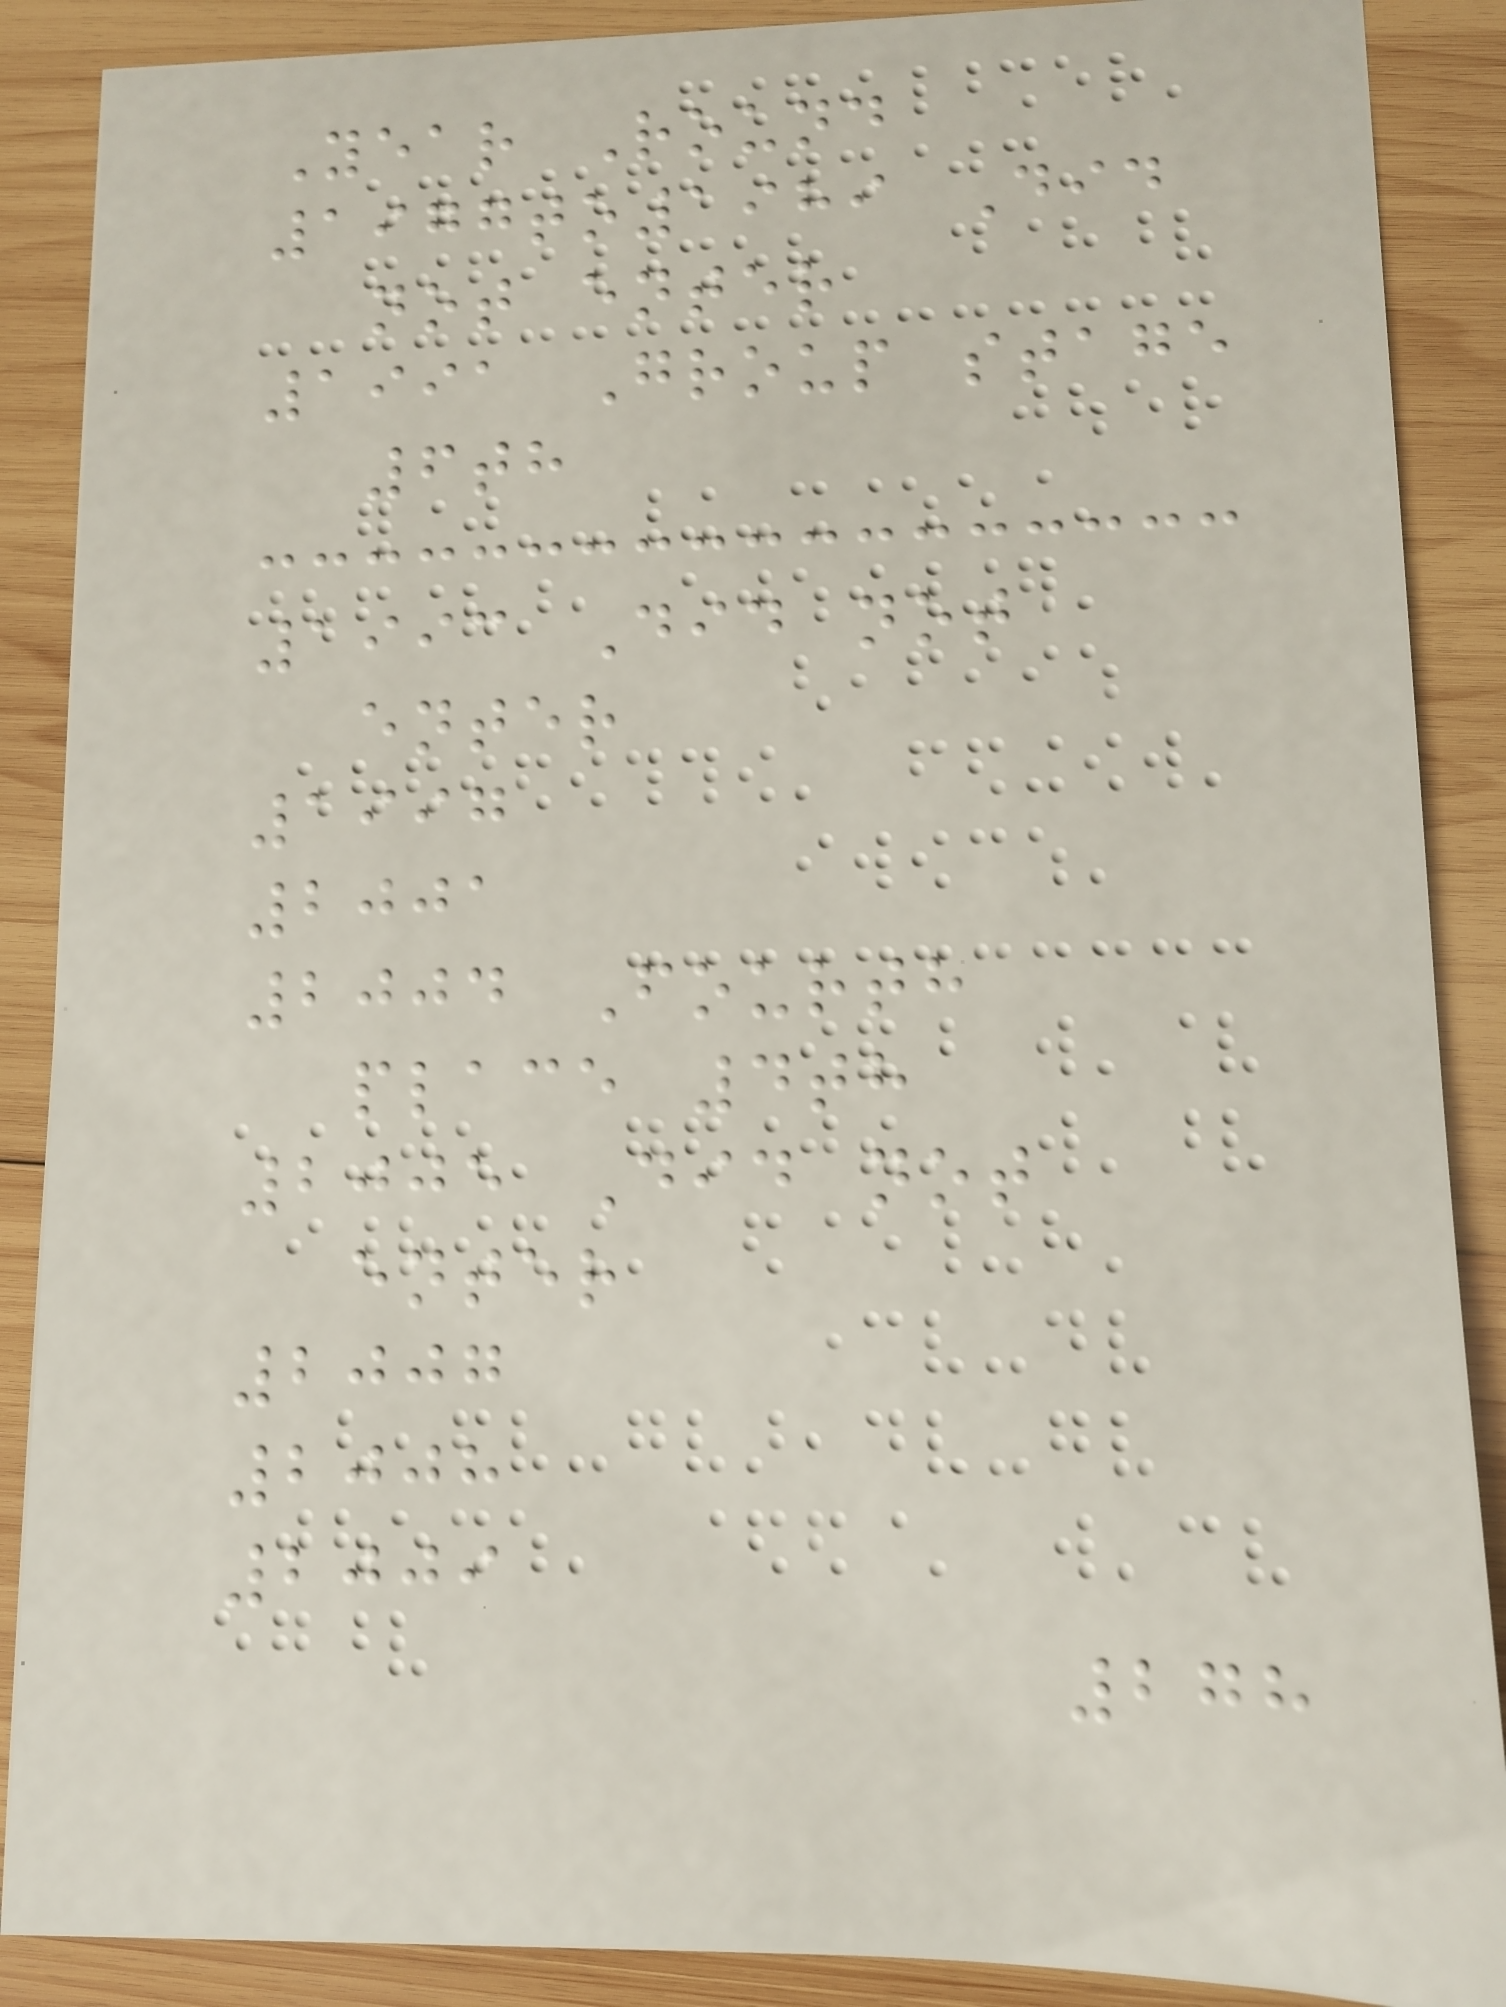Year Round
1977to1989 Did
not enter
1991 Group stage
6th
1993 Did not
enter
1997
2001
2004 Fourth
place 4th
2005 Did not
enter
2007
2008
2009
278
